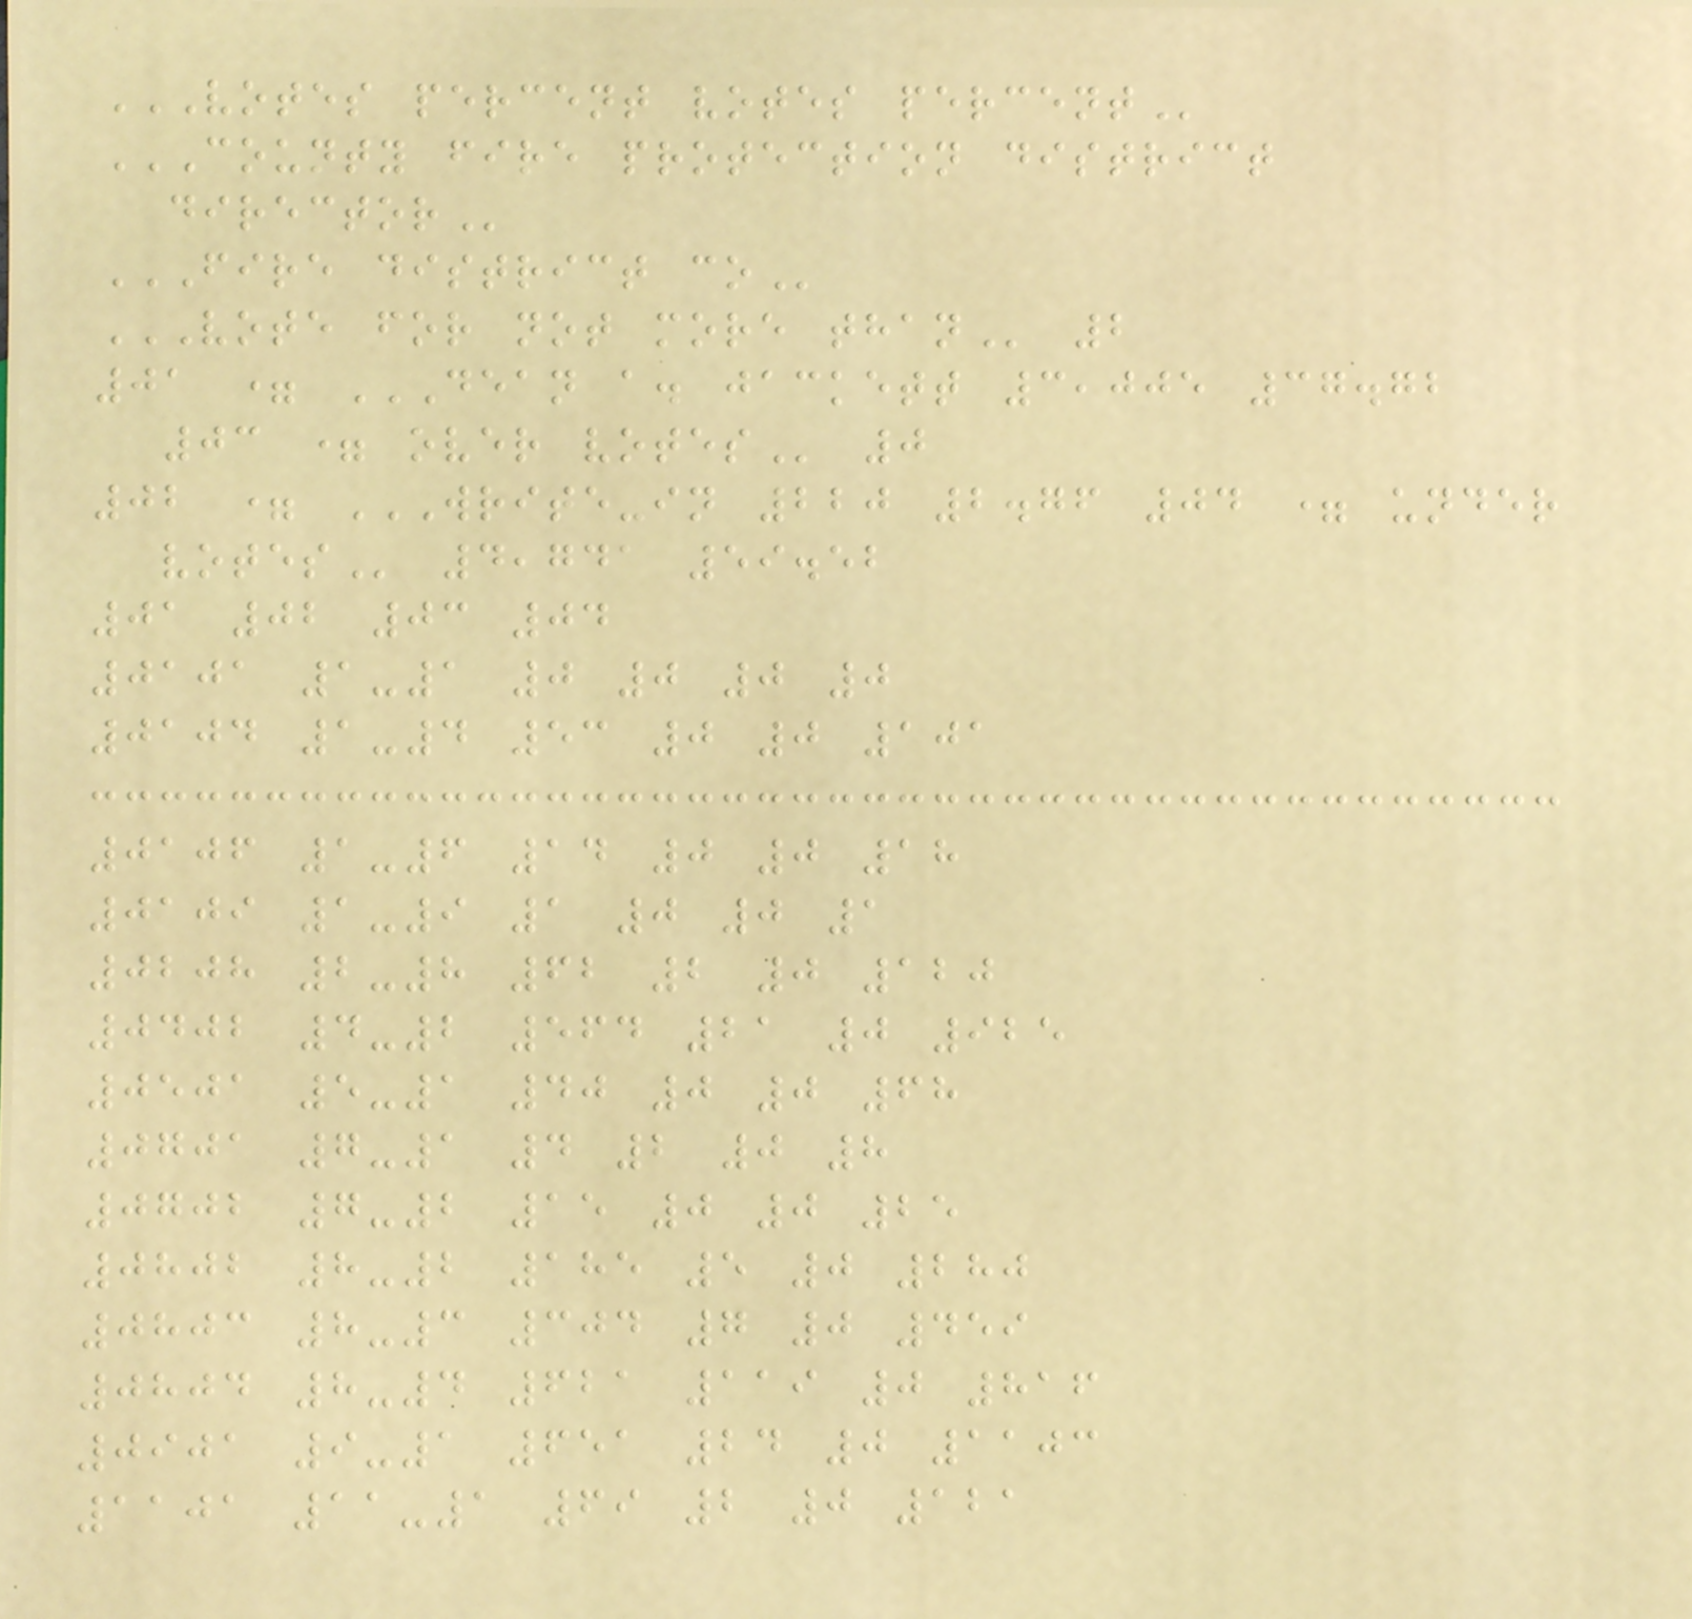VOTES PERCENT VOTES PERCENT
COUNTY FIRE PROTECTION DISTRICT
DIRECTOR
FIRE DISTRICT CO
VOTE FOR NOT MORE THAN 2
01 = DEAN A. JACKETT 3,005 37.72
03 = OVER VOTES 0
02 = WRITE-IN 220 2.76 04 = UNDER
VOTES 4,741 59.52
01 02 03 04
0101 1-1 0 0 0 0
0104 1-4 53 0 0 101
0106 1-6 14 0 0 18
0109 1-9 1 0 0 1
0208 2-8 62 2 0 120
0402 4-2 564 21 0 925
0501 5-1 40 0 0 68
0701 7-1 4 2 0 8
0702 7-2 15 0 0 25
0802 8-2 185 5 0 280
0803 8-3 304 7 0 459
0804 8-4 621 119 0 816
0901 9-1 651 24 0 1103
1101 11-1 69 2 0 121
